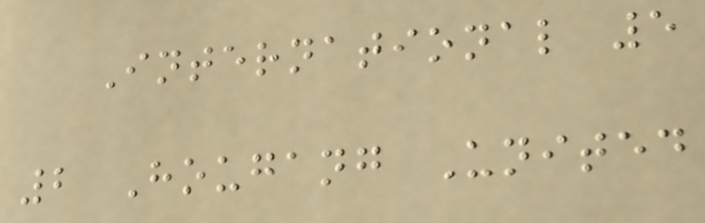International 5
2 Hougang United
